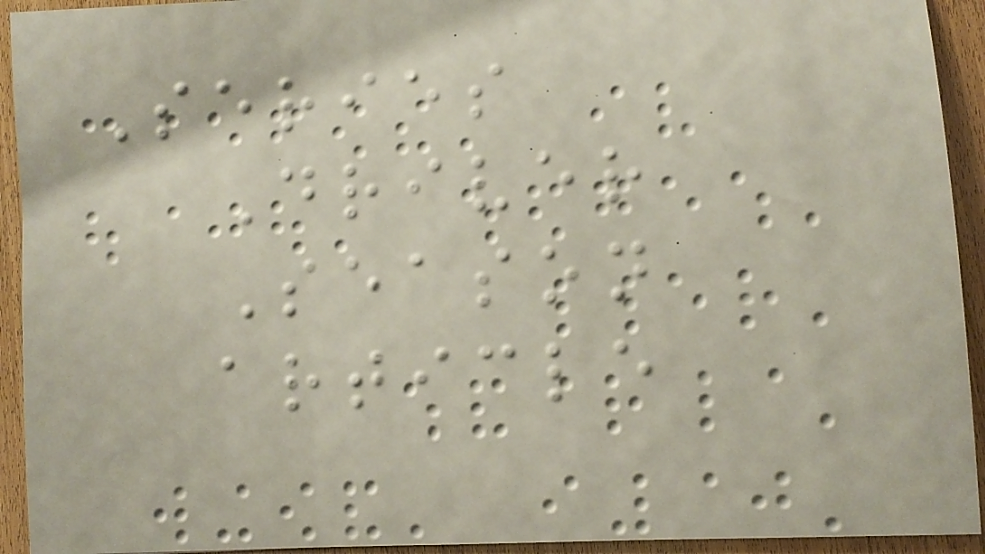Series
Driver
Season
article
